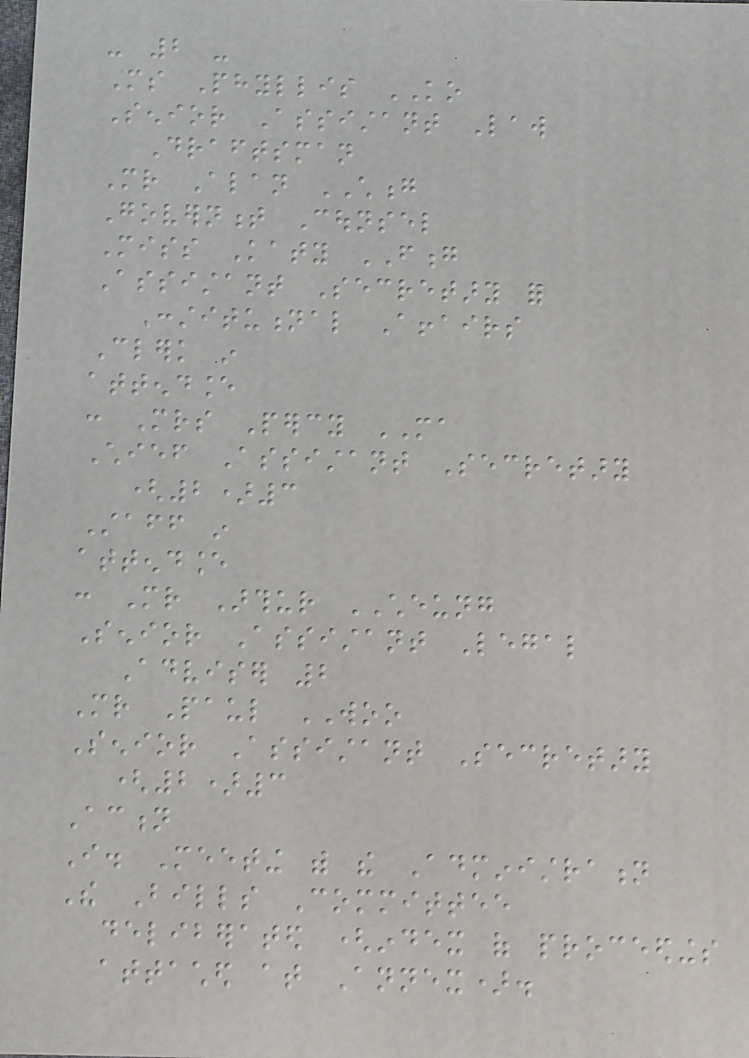- 2 -
Ms Phyllis KO
Senior Assistant Law
Draftsman
Mr Alan CHONG
Government Counsel
Miss Katy FONG
Assistant Secretary for
Constitutional Affairs
Clerk in
attendance
: Mrs Percy MA
Chief Assistant Secretary
(2)3
Staff in
attendance
: Mr Arthur CHEUNG
Senior Assistant Legal
Adviser 2
Mr Paul WOO
Senior Assistant Secretary
(2)3
Action
I. Meeting with the Administration
The Bills Committee
deliberated (index of proceedings
attached at Annex).
